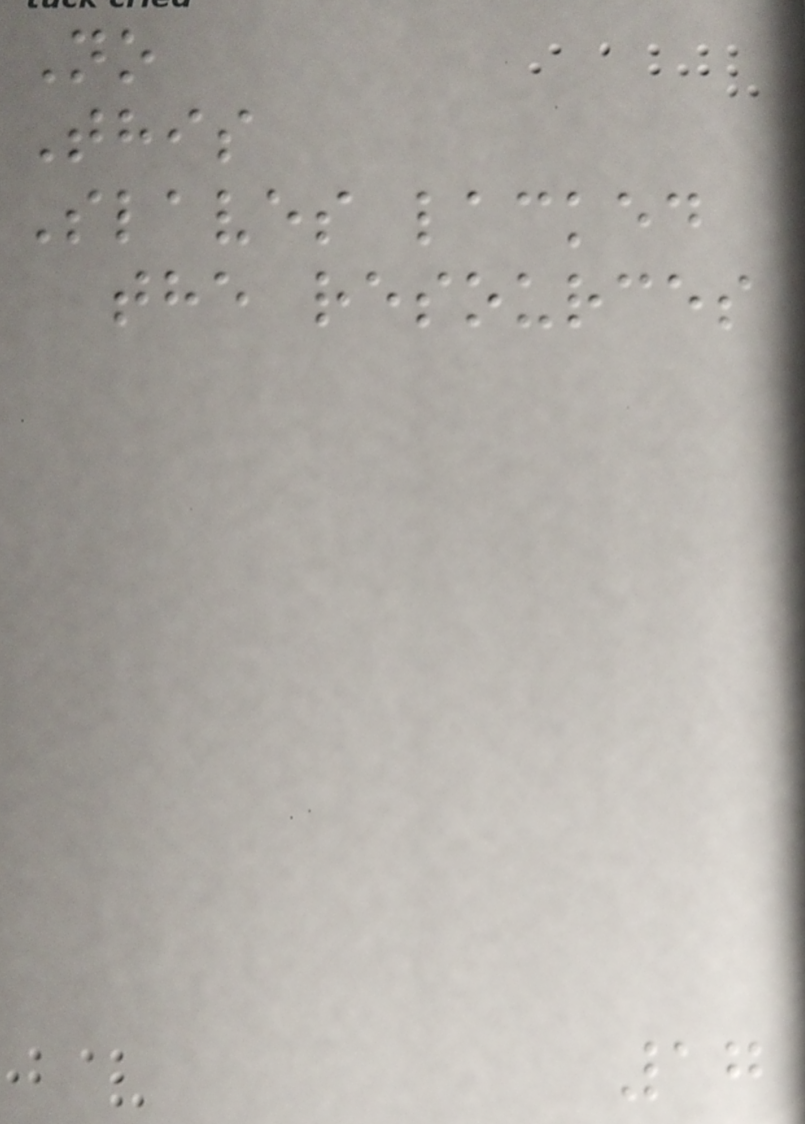No
This
Slaves lacked
the resources
17
